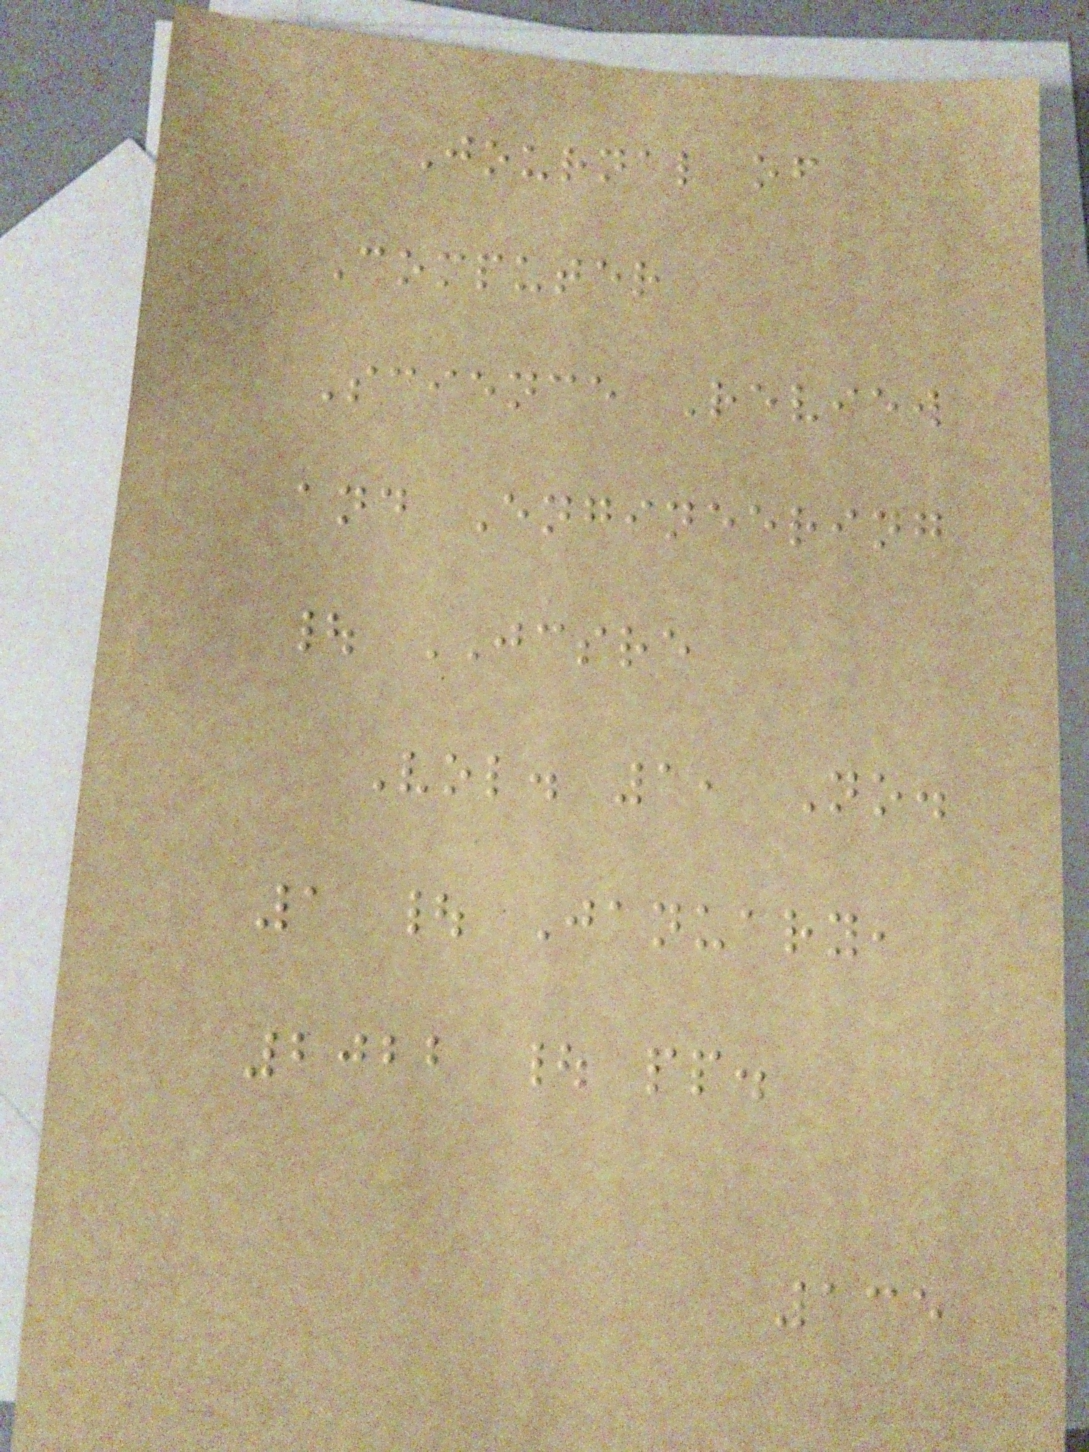Journal of
Computer
Science Review
and Engineering
| JCSRE
Vol. 1, No.
1 | January,
2022 | pp.
135
